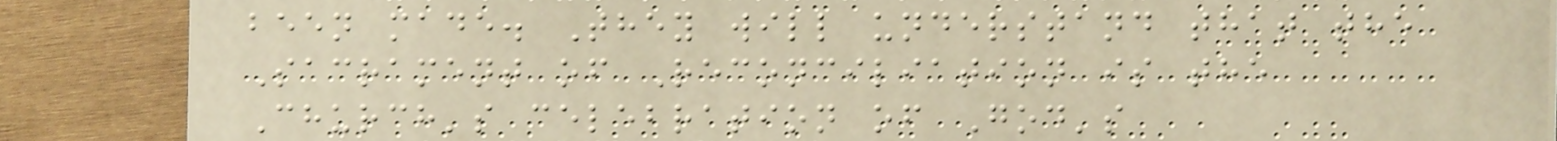been made. They will understand that the
Sacrament of Reconciliation is the
Church's celebration of God's
